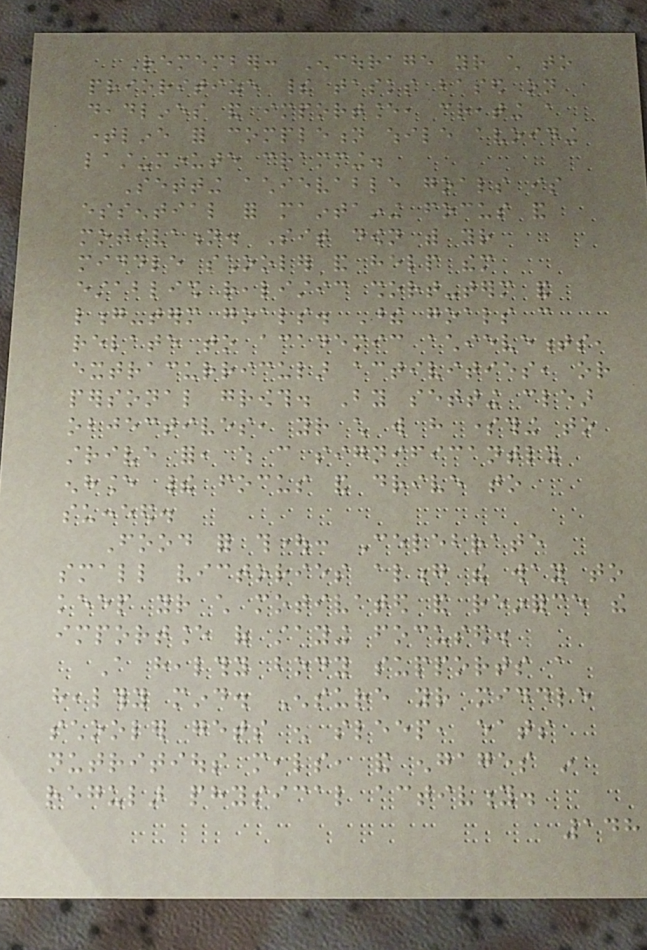Remember: Encourage your child to
prioritize their tasks based on
deadlines and importance, creating a
timeline for completion while avoiding
last-minute cramming.
Setting achievable goals is
essential for maintaining focus and
motivation. Sit down with your
middle schooler and help them
establish realistic short-term and
long-term goals. These goals can
relate to academic achievements,
extracurricular activities, or
personal growth. By setting clear
objectives, your child will have something to
strive for, which can significantly
enhance their focus and drive to
succeed.
Food for thought: Celebrate
small victories along the way to
keep your child motivated and reinforce the
importance of staying focused.
A healthy body supports a
healthy mind. Ensure your middle
schooler gets enough sleep, eats
nutritious meals, and engages in
regular physical activity.
148
